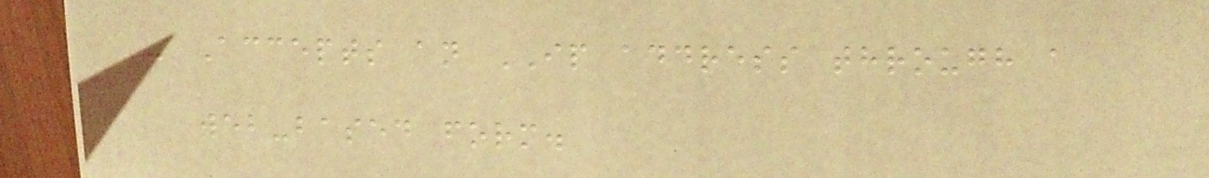- Accepts an IP address through a
web-based form.
